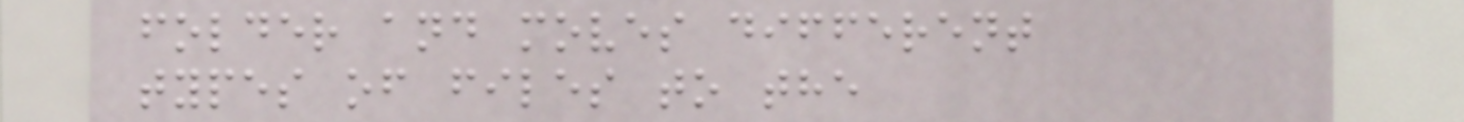folder and moves different
types of files to the
